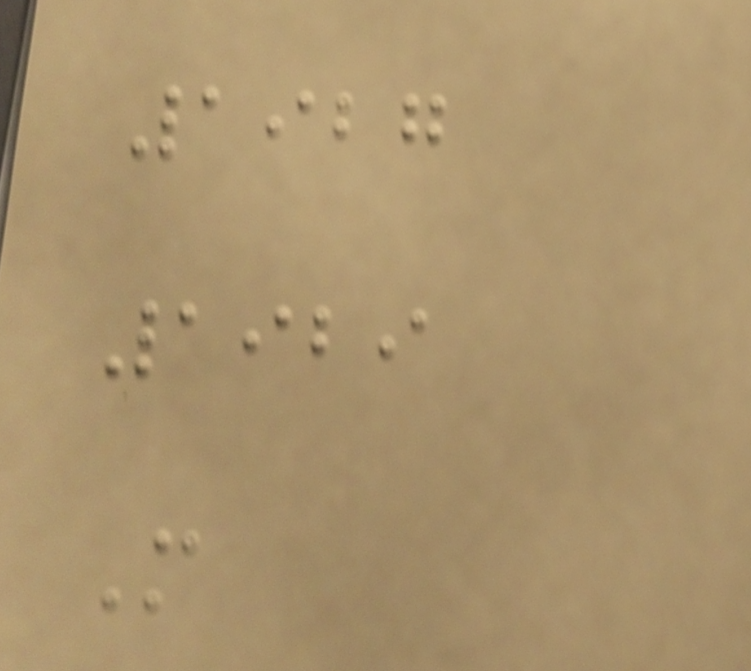1927
1929
M
